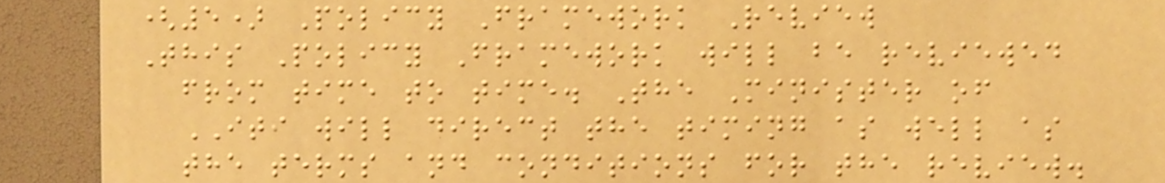(5) Policy Framework Review
This Policy Framework will be reviewed
from time to time. The Minister of
ITI will direct the timing as well as
the terms and conditions for the review.
